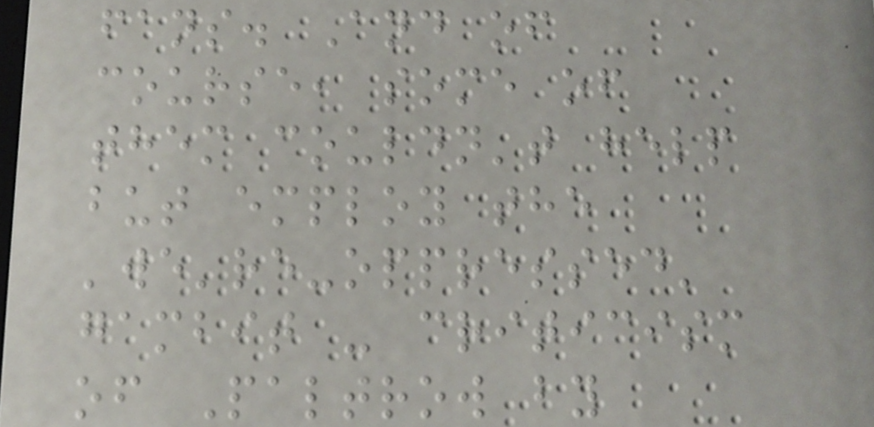fans. And of
course, some of
them couldn't help
but employ the
'we're-oppressed'
gambit - criticism
of Paltrow by
